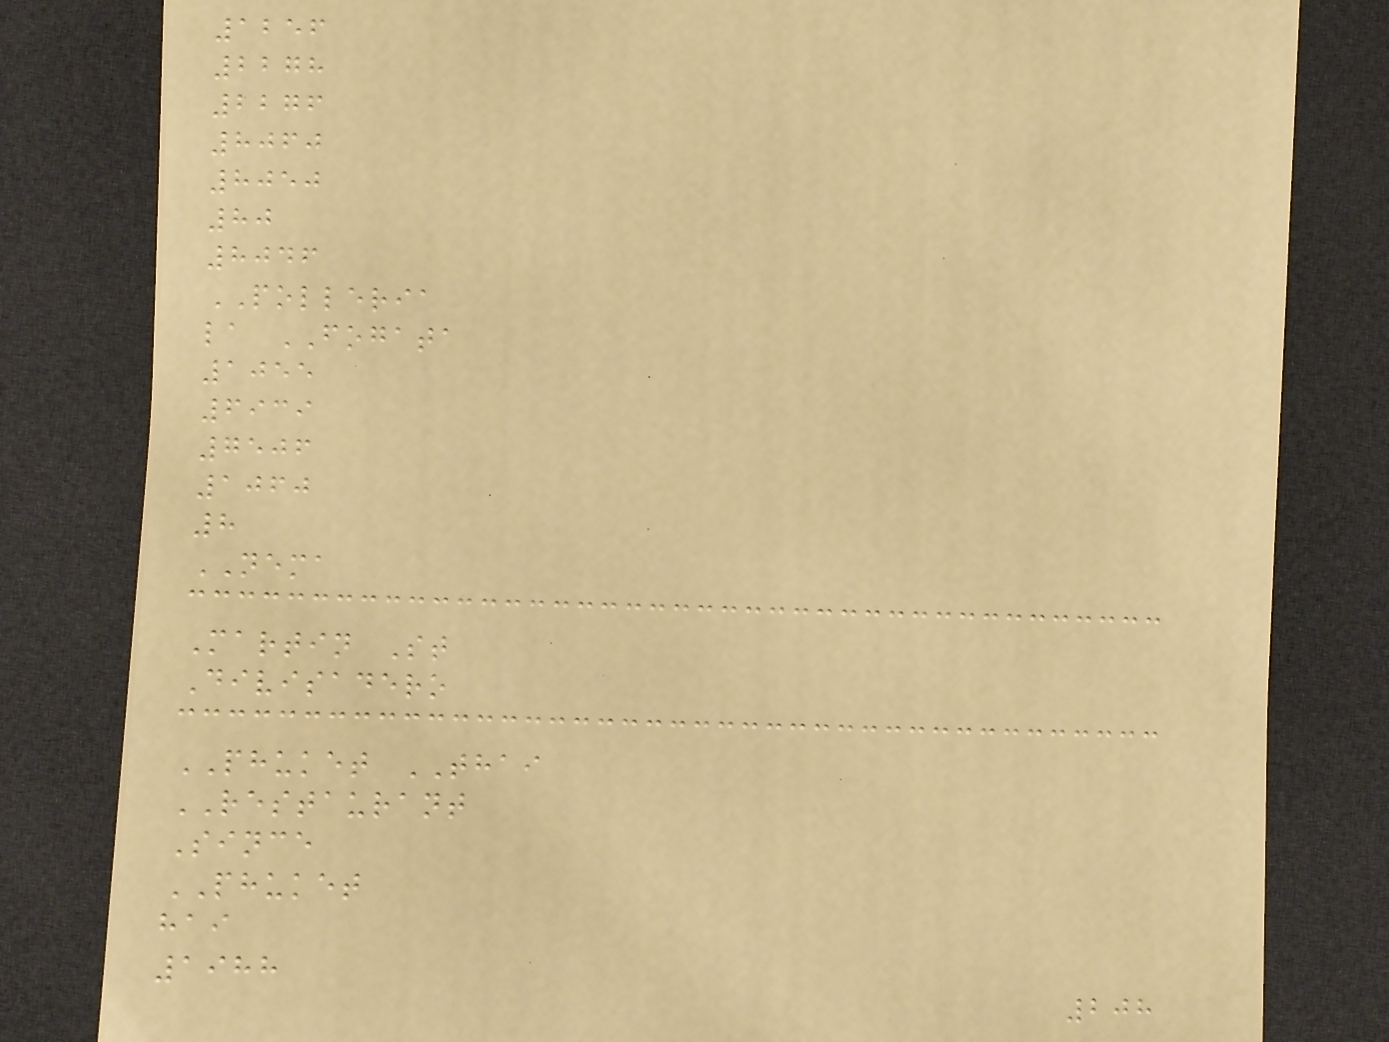1256
2278
2276
8060
8050
80
8046
POLLERIA
la FOGATA
1055
6939
7506
1060
8
NEMA
Martin St
Divisadero
PHUKET THAI
RESTAURANT
Since
PHUKET
hai
1988
208
